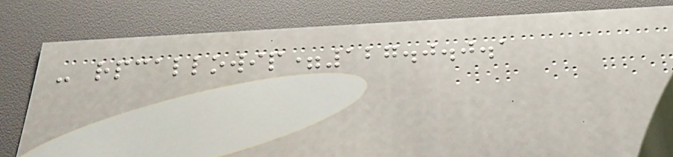- rpcallowip=127.0.0.1
